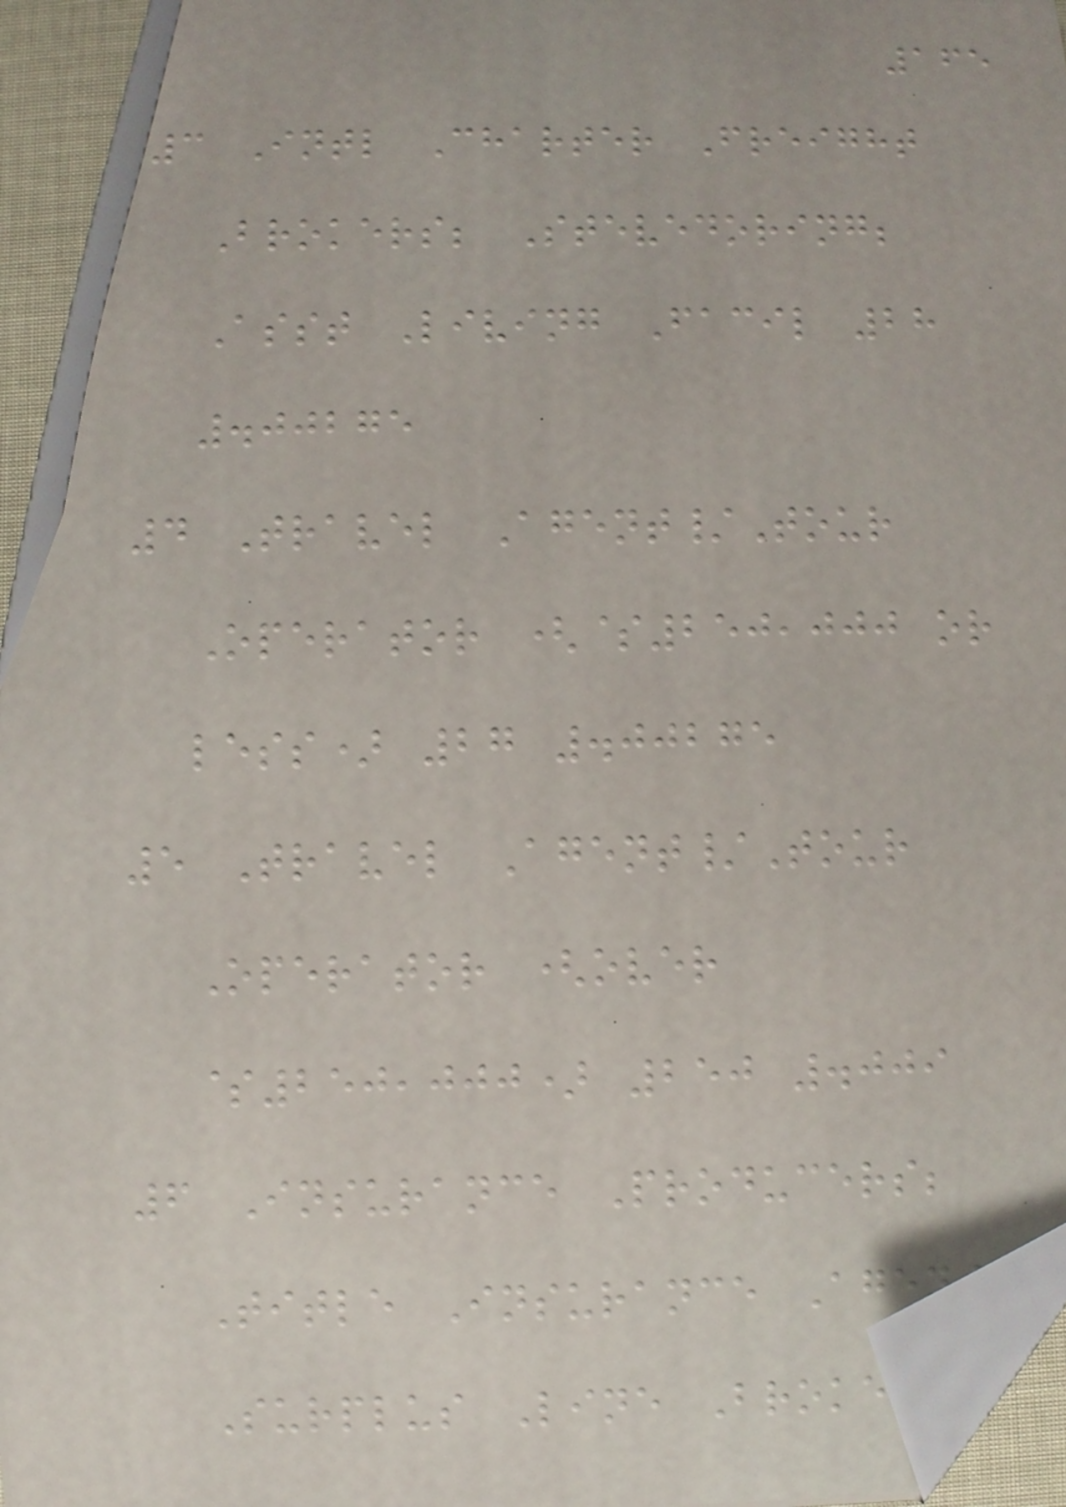165
3 Intl Charter Freight
Brokers; Stevedoring;
Asst Living Facil 28
.00275
4 Travel Agent/Tour
Operator ($250,000 or
less) 27 .00275
5 Travel Agent/Tour
Operator (over
$250,000) 250 .009
6 Insurance Producers;
Title Insurance Agents;
Surplus Line Broker
